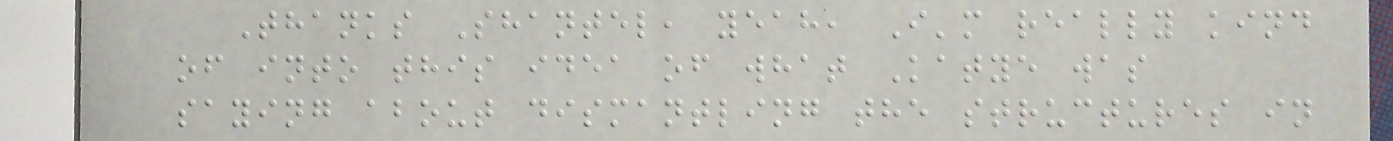Thanks Shantel, yeah, I'm really kind
of into this idea of what Katye was
saying about dismantling the structures in
